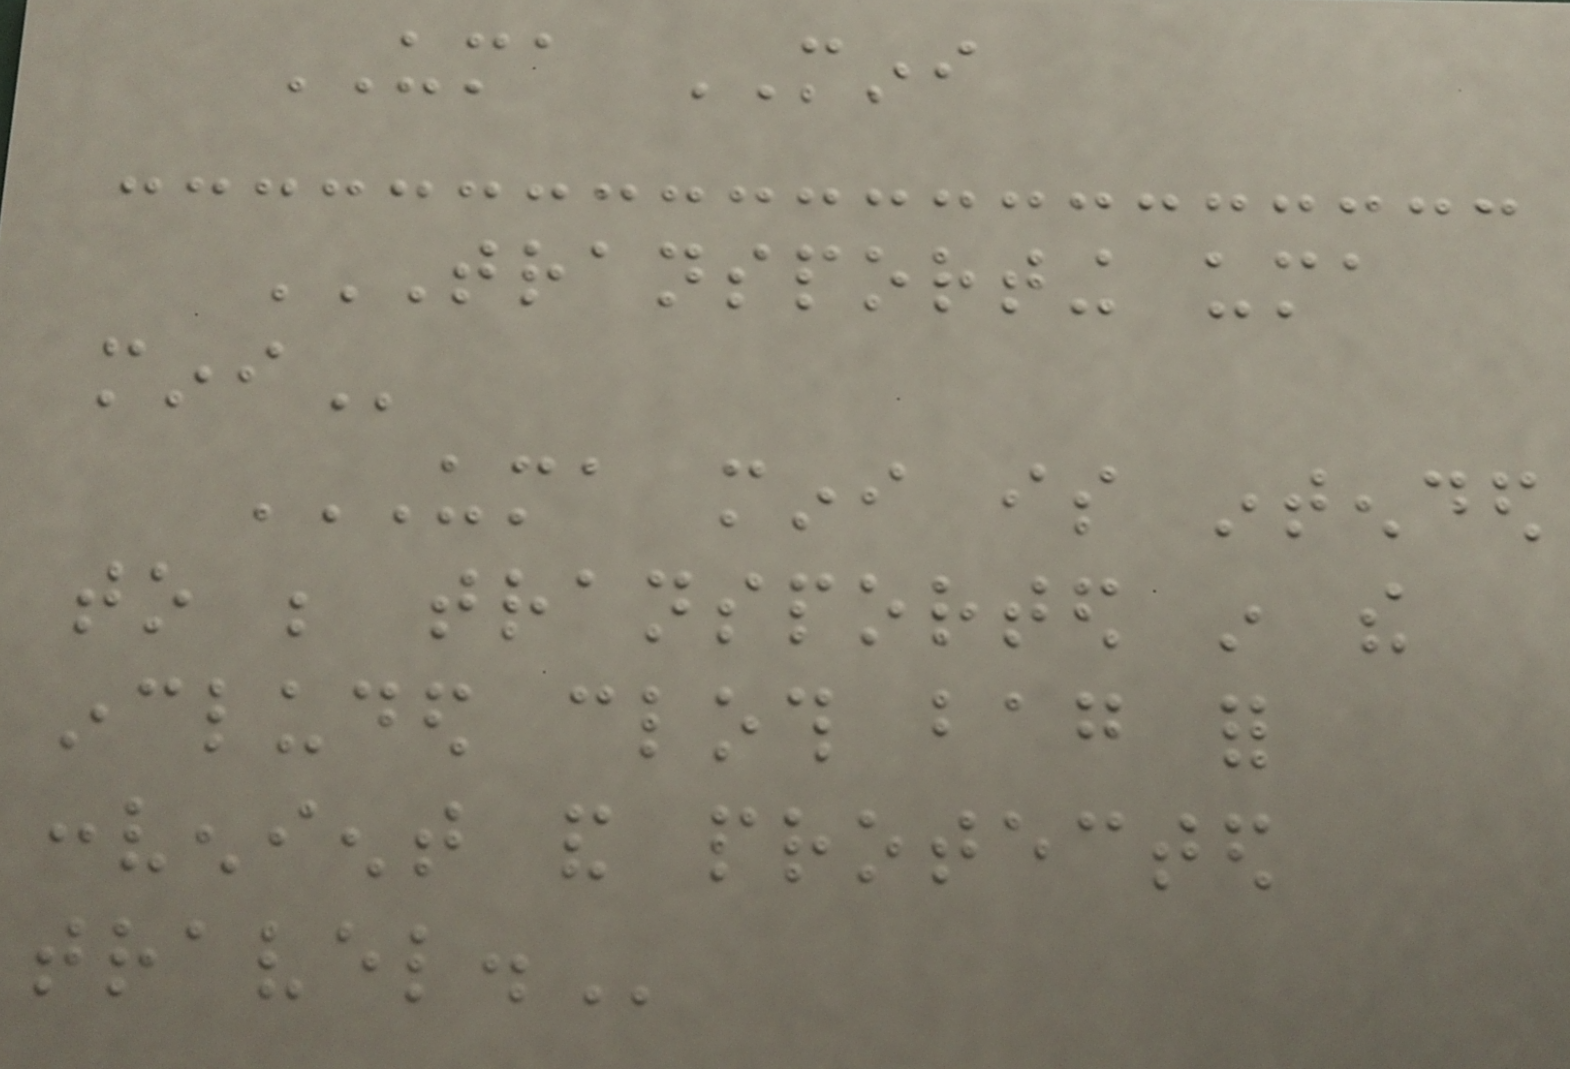UMA MINI
TRANSPORTING UMA
MINI
UMA MINI IS INTENDED
TO BE TRANSPORTED IN THE
INCLUDED CLOTH BAG FOR
CONVENIENT AND PROTECTED
TRAVEL.
